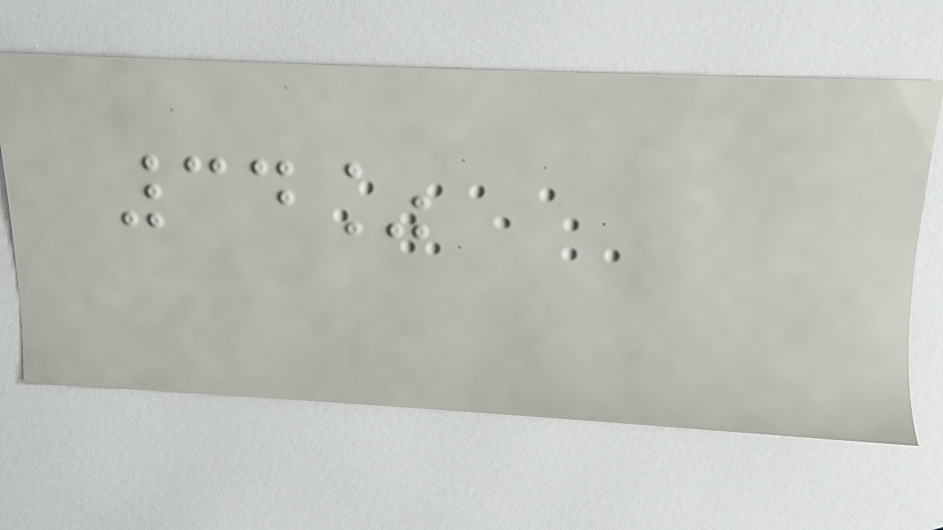34%
